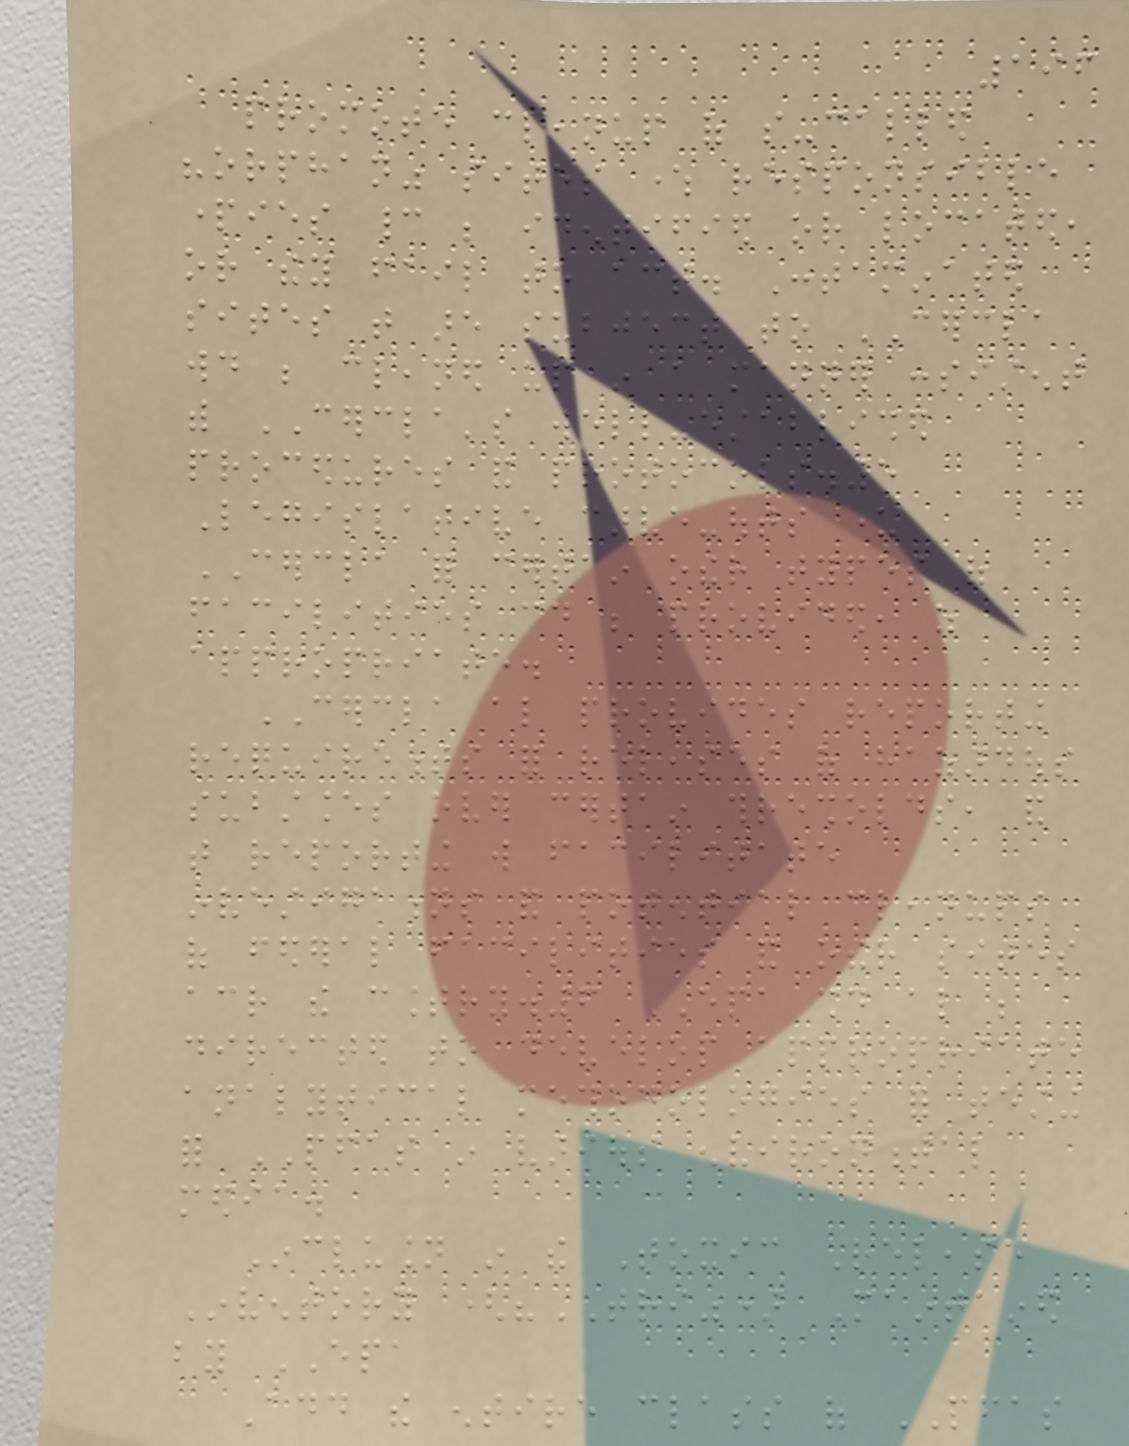196
promote cleanup of so-called
"orphan" sites where responsible
parties cannot be identified or located,
or they fail to act. Contaminated
sites that are subject to CERCLA
would be cleaned up in a manner consistent
with CERCLA's well-established
procedures and protocols.5
Legislative carve-outs under
CERCLA for certain other types of
facilities could be provided, as
appropriate.
CERCLA also provides reporting
requirements for releases of hazardous
substances over certain thresholds, and
that reporting will facilitate
investigations and potential cleanups
of federal facilities and other sites
across the country.6 EPA should also be
directed to develop appropriate
analytical methodologies for testing
for PFAS in various environmental
media.
Inclusion in the Toxic Release
Inventory ("TRI") Maintained
by EPA
Add the entire class of PFAS
